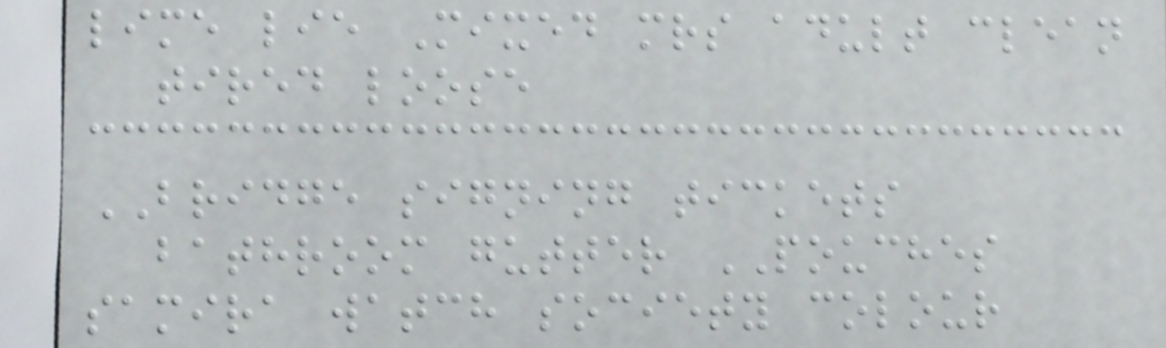lime lie Mixed mrs adult clean
tired loose
BRIDGE signing tickets
bathroom gutter POUCHES
samira watch society colour
